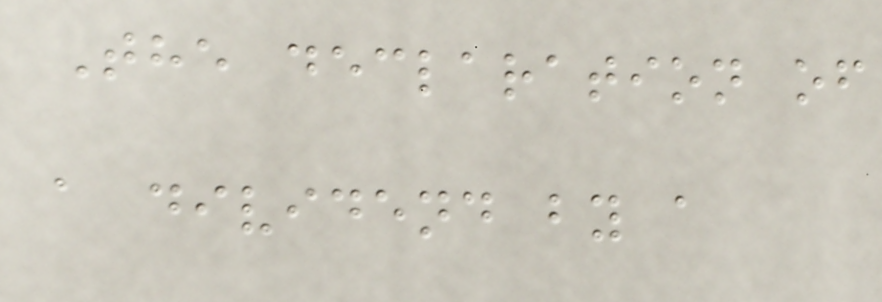The declaration of
a dividend by a
